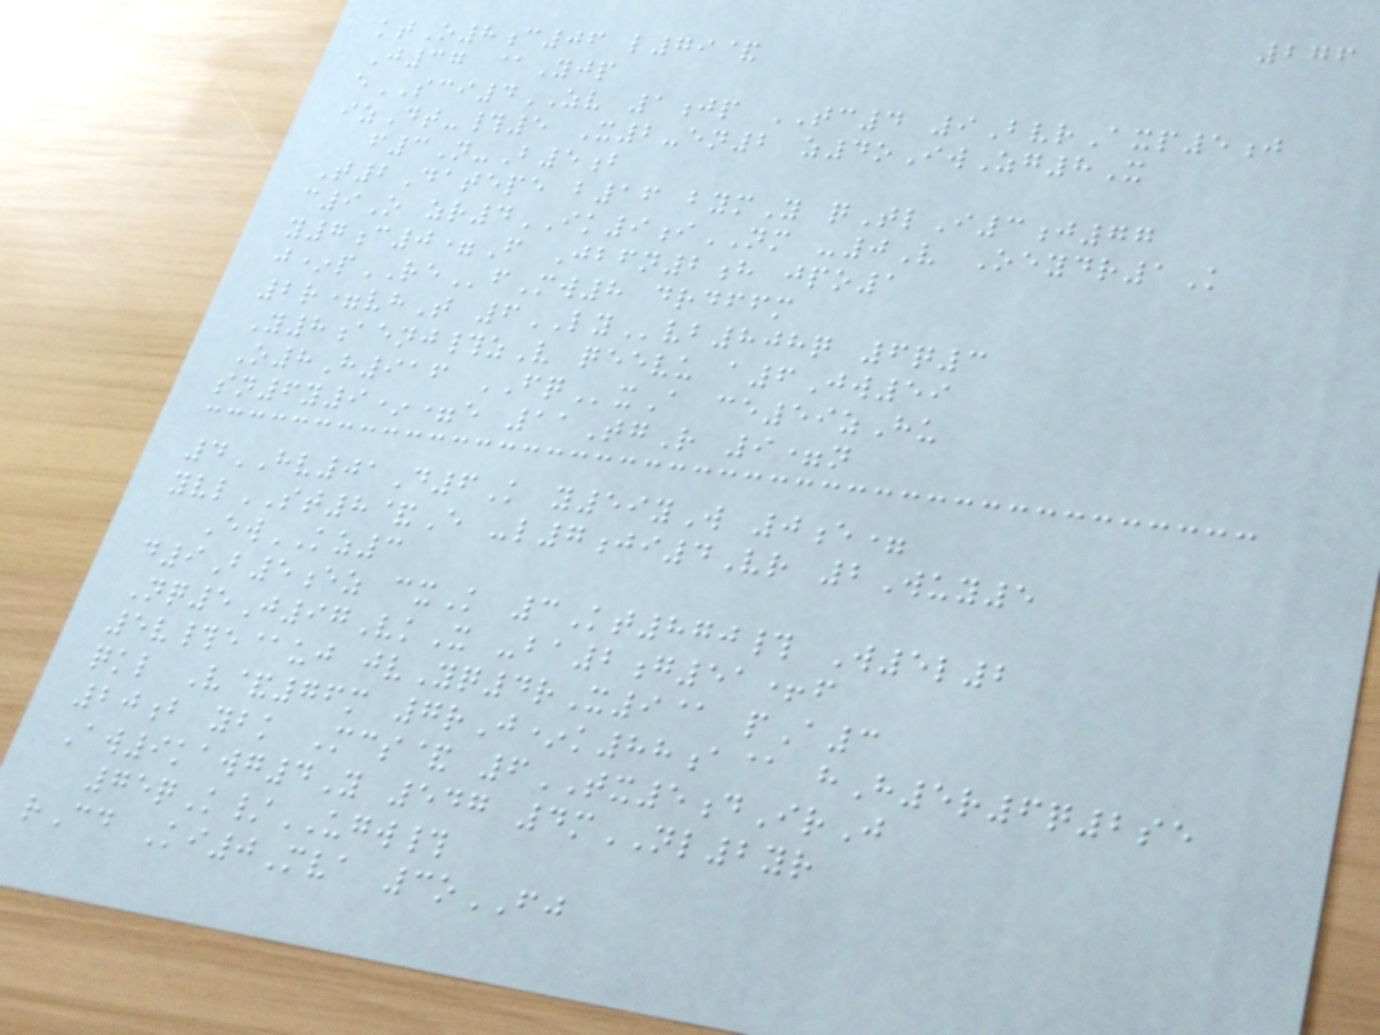276
ktO8c06 l79&
J37 @Yjp
eSCI4ZV 1jp TC4 9BvrAxp5j
izDt-#5 X2-en2 z4oIwZg8X
f3N-B5b
T2Datepe b16 bymY qTlI3j77
c9O zr4IK9iNM -0V Oeydr1K
y7c0=F Jbfn2h jpo1
j*pREfMw8 drdffm
2r=vhT 6LYvb808q 6q3
Y8aenj#zV qeevu a6Jw59
O8H916 FQxA ce59zHu
sn6y9*=e 11TgR 9=n
4HV01D6K y59yW 0e=
yvlST8&E -l7ji4Vr 2Wuy5
EwKZ3
d9B5ez cxK 3Kt870# W5l2
Nq5J97VkX -ba2g51+f
5v#e@uj jvYq4rX9@ pA3
qkl V&76m 7rJ*k88a@ hH5r6q2se
20b ybk Mcs& 6TX5dIrJ
Aw9kawg4Y 547 4mNL2yr
75qK/UGW#
rCd Ki0Mva 3oFJ
